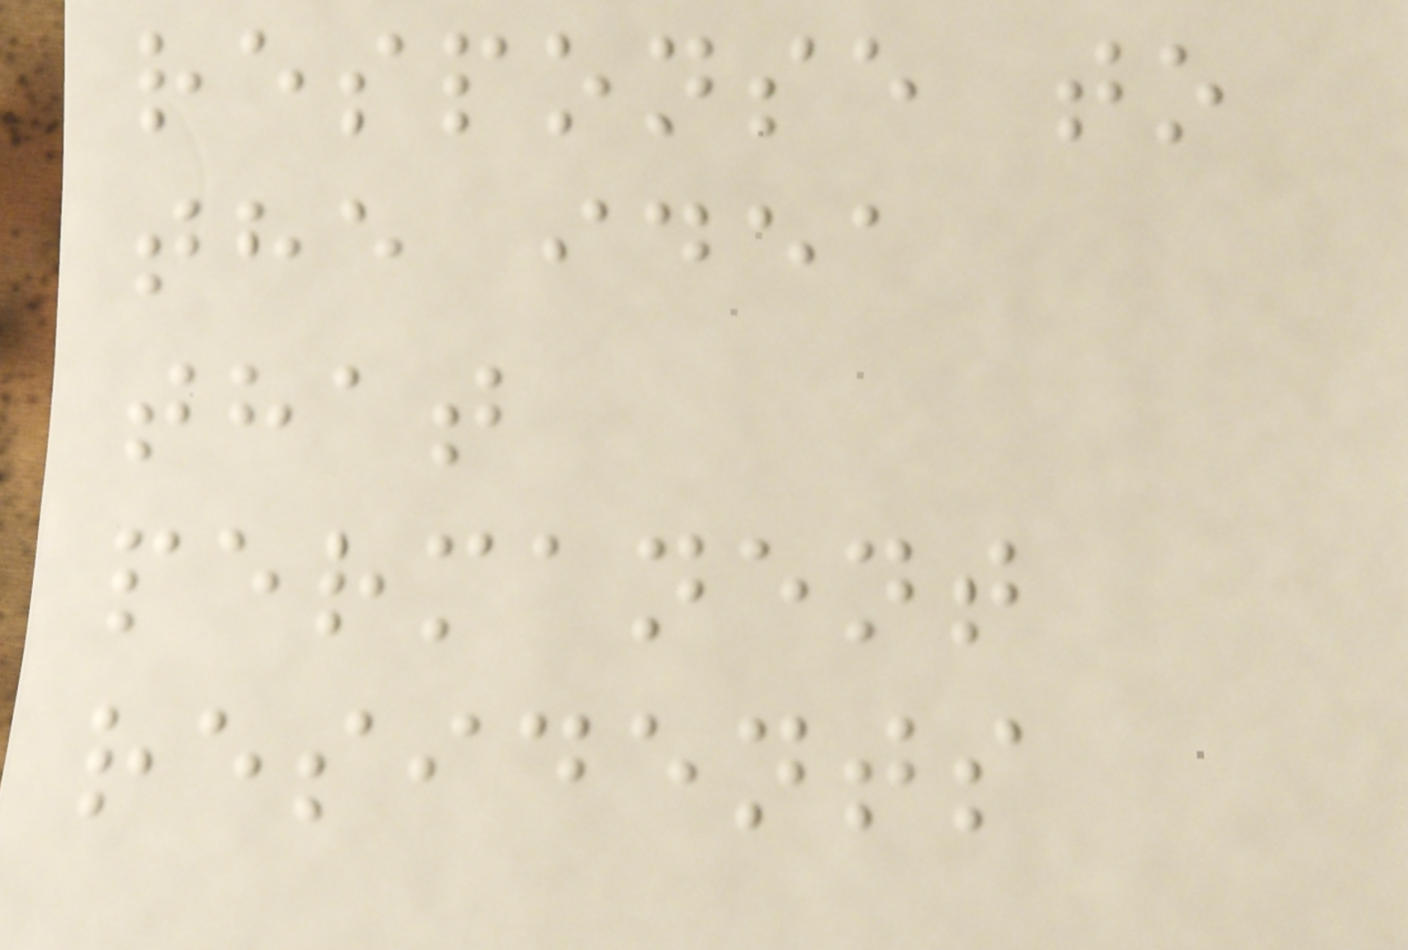response to
the idea
that
permanent
residents
